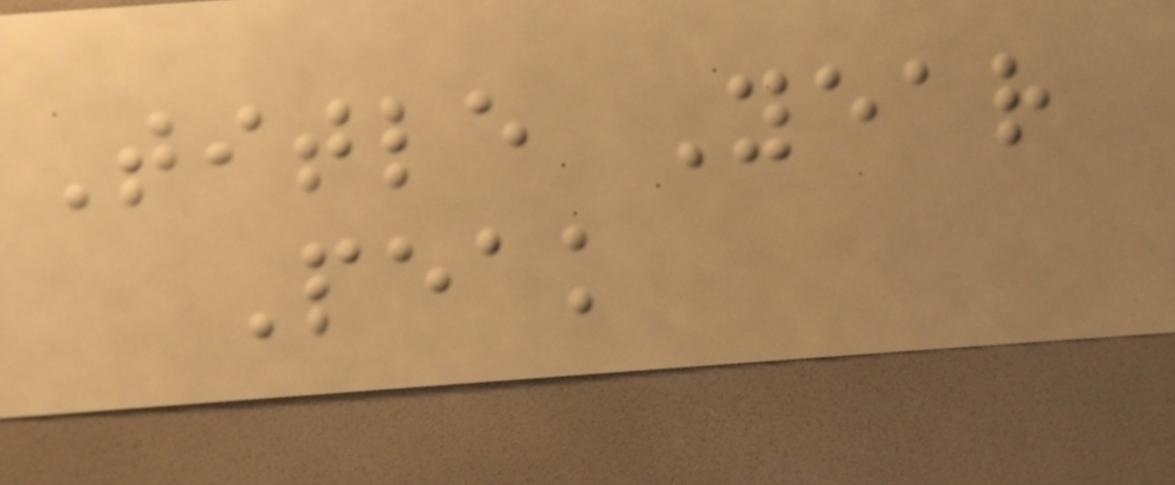Title Year
Peak
